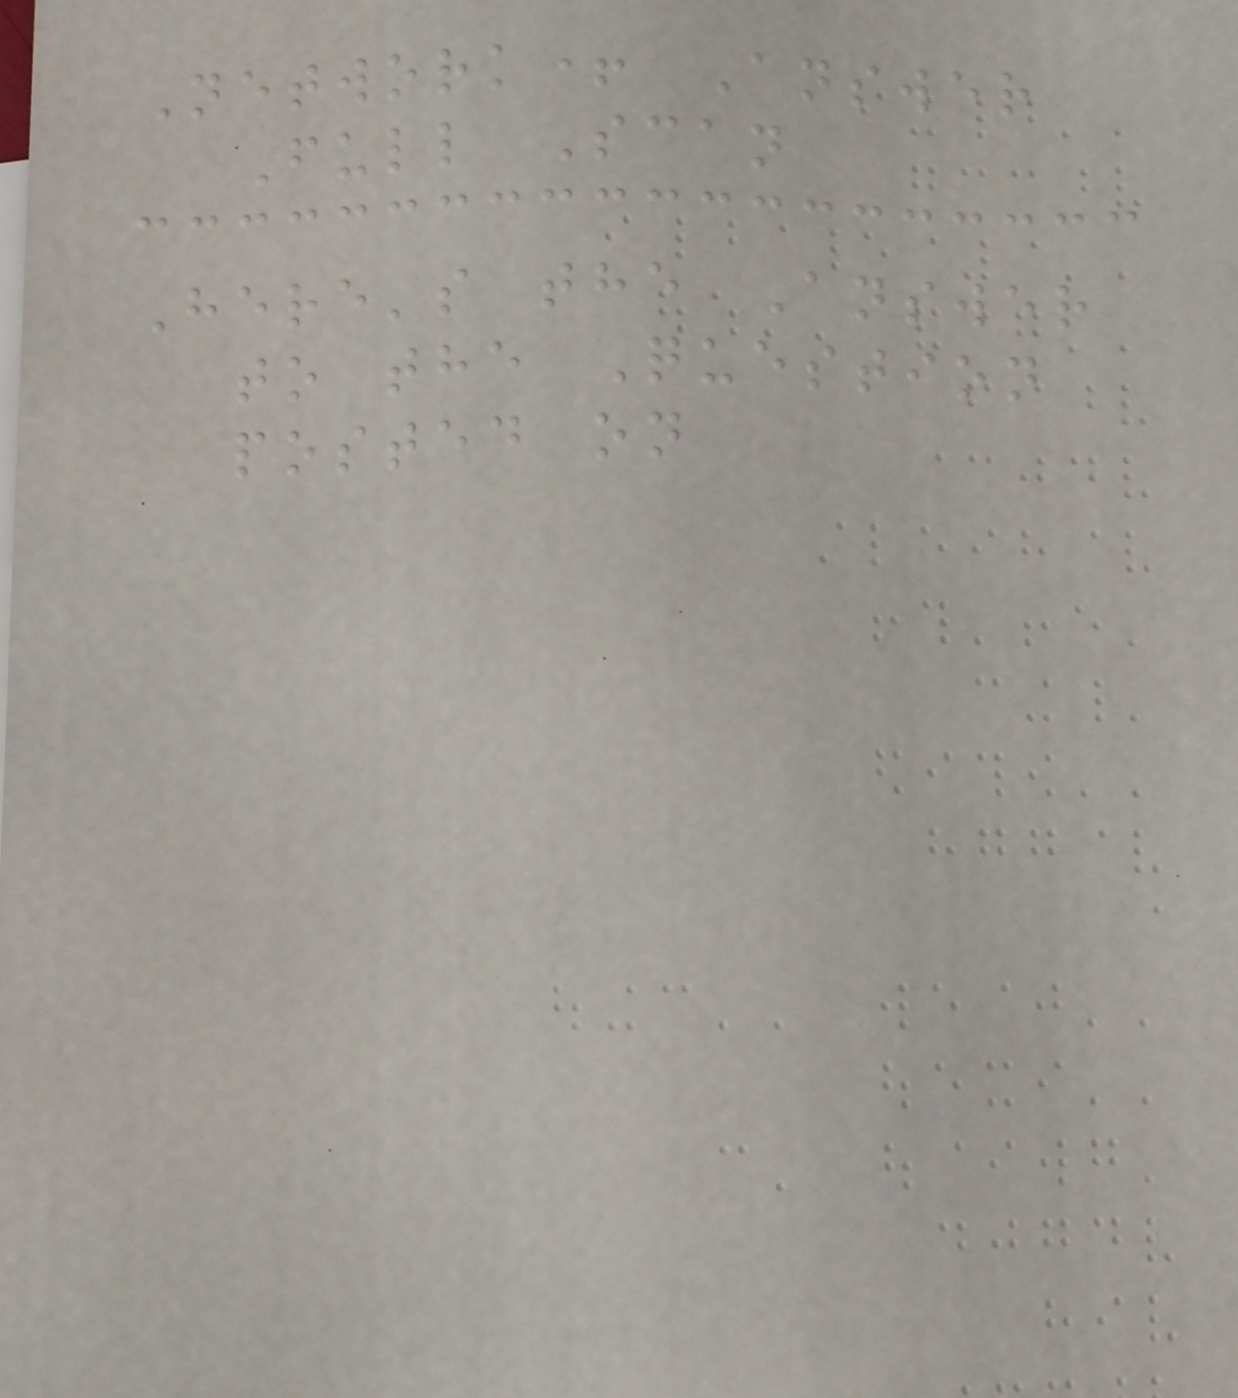Network+ Answer
Full Scan
Here's the Answer
to the Question
posted on
